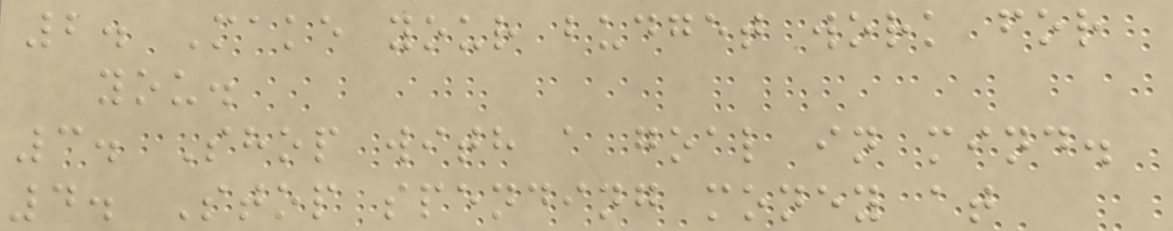2. Make your budget work for
you.
3. Shop with a goal in mind.
4. Stop spending money at
